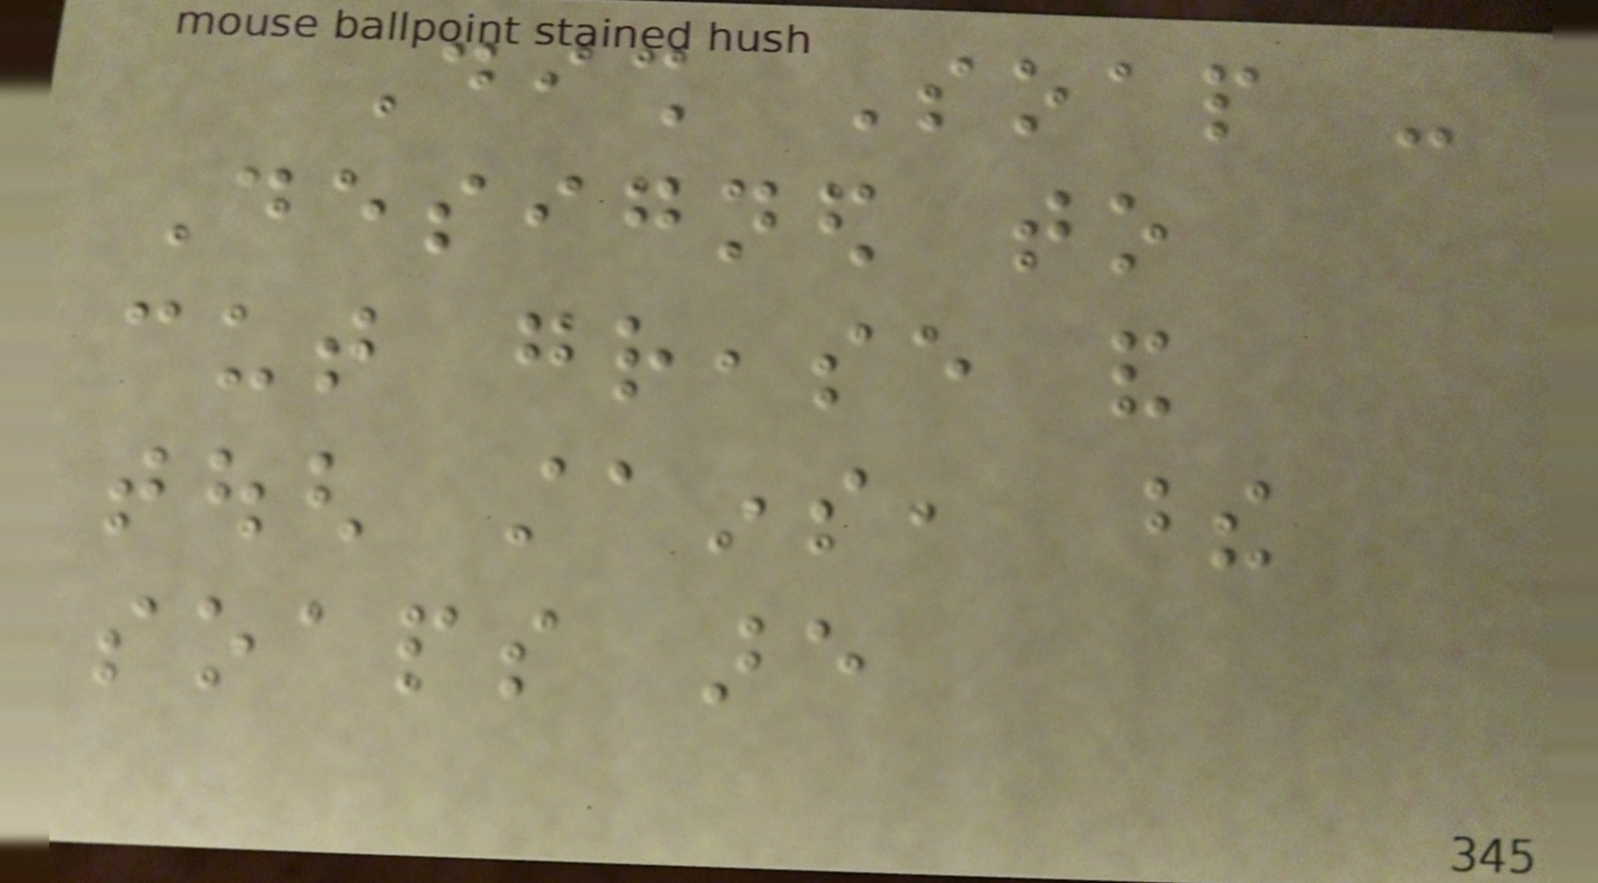Dish Soap -
Designed to
cut grease and
tough stains, these
soaps are
